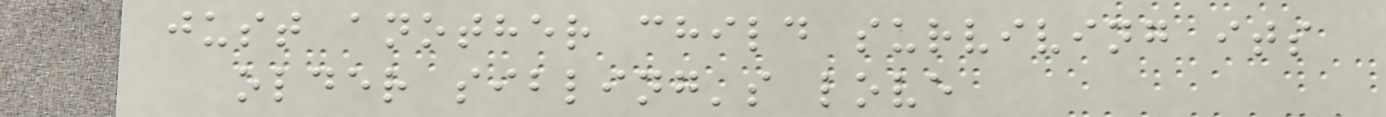just another child surviving its
older sibling's love
